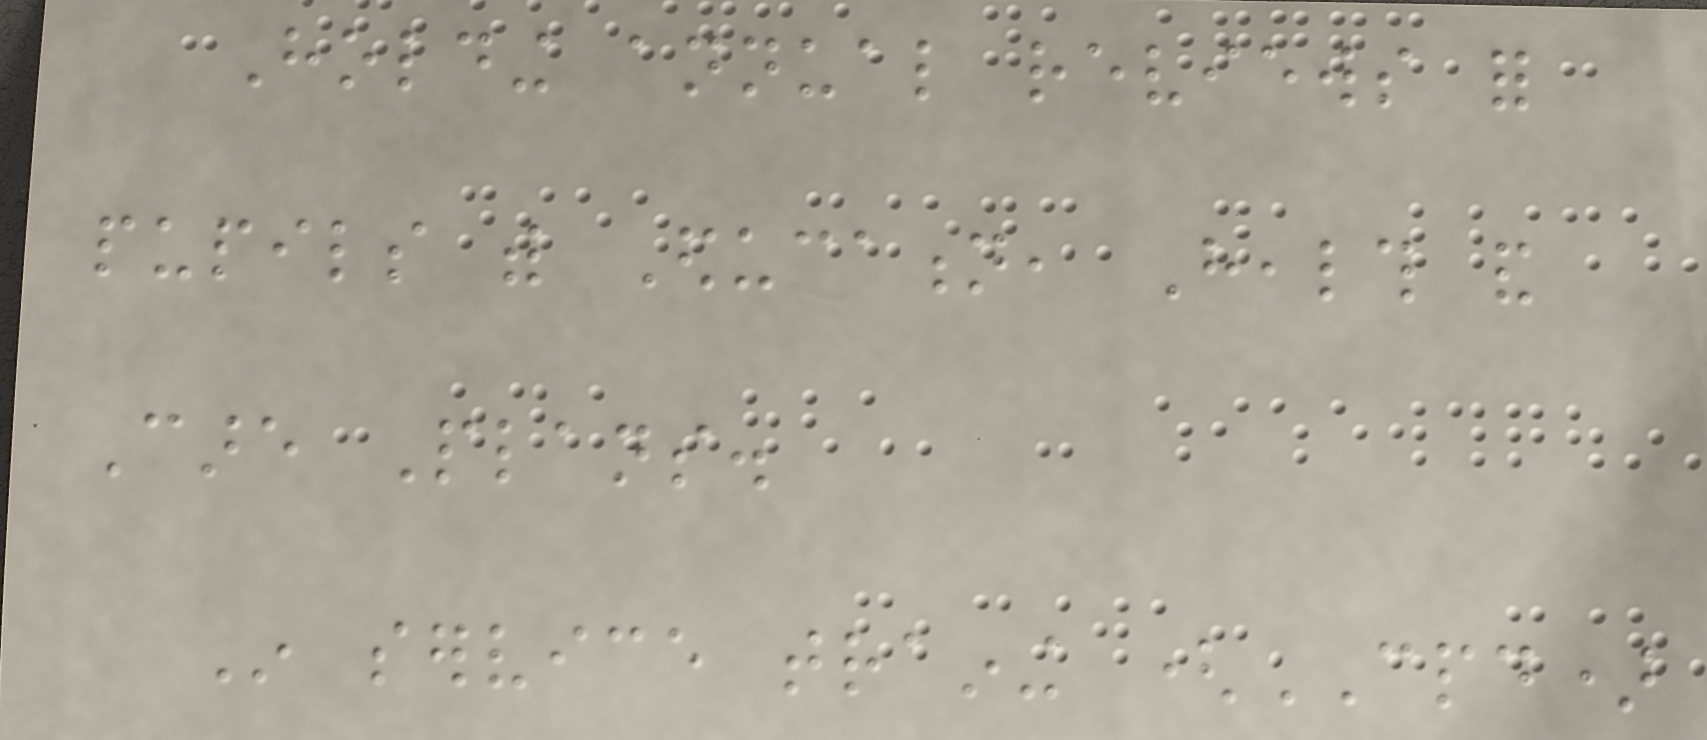Holding annual reviews for
pupils with Education, Health and
Care Plans.
In service training (CPD)
